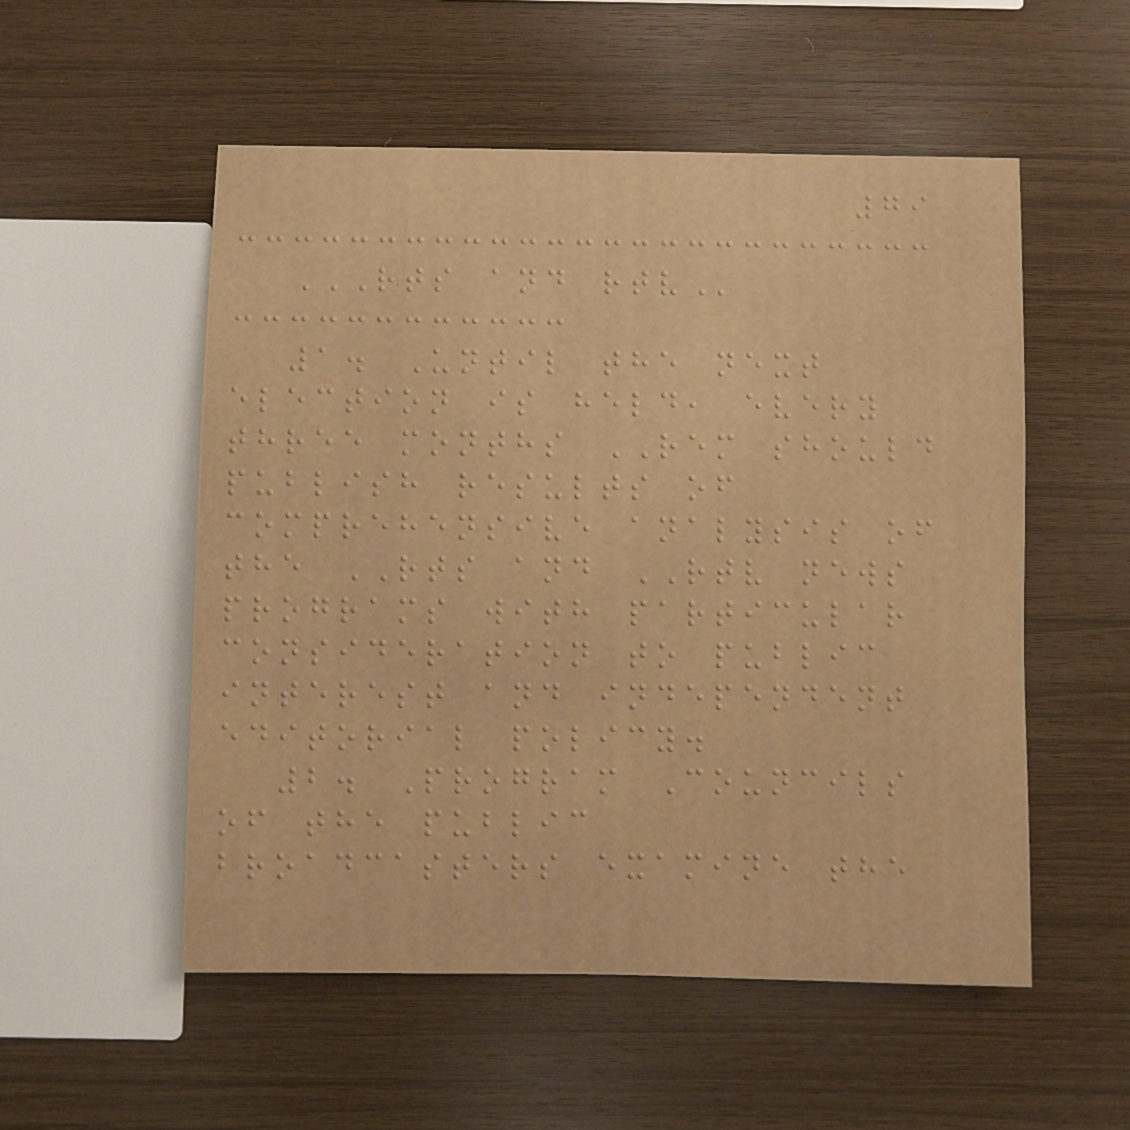79
RTS AND RTV
1. Until the next
election is held, every
three months REM should
publish results of
comprehensive analysis of
the RTS and RTV news
programs with particular
consideration to public
interest and independent
editorial policy.
2. Program Councils
of the public
broadcasters examine the
